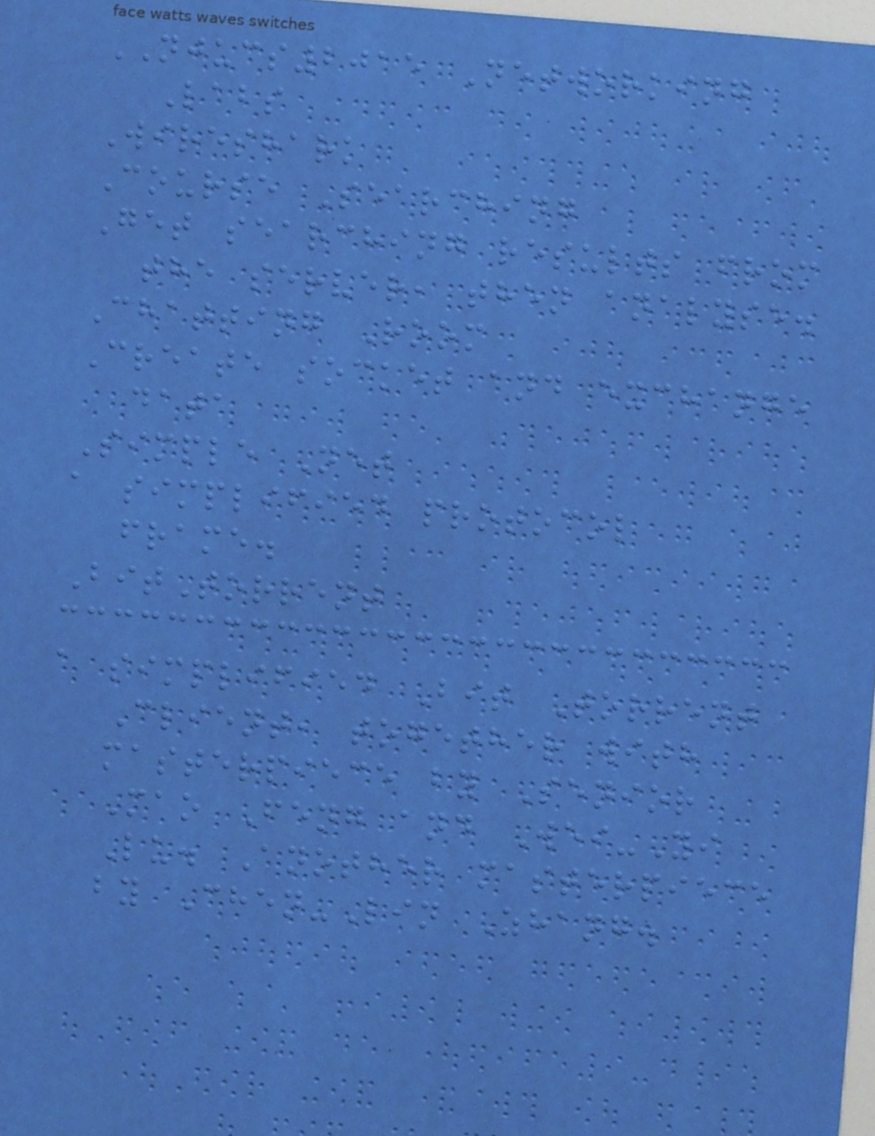NJUCS2015 Networking
Labs
Wireshark
Course Searching
Get searching results from
the server, then analyse.
Chatting Room
Create socket and exchange
data
Simple Net
a simplified protocol
frame.
BitTorrent
a simplified Bit Torrent
Client, together with
masterpiece by Senior
Mao Feng and Wei-Yi
Lu. Another masterpiece
by Chen-Lin Zhang.
